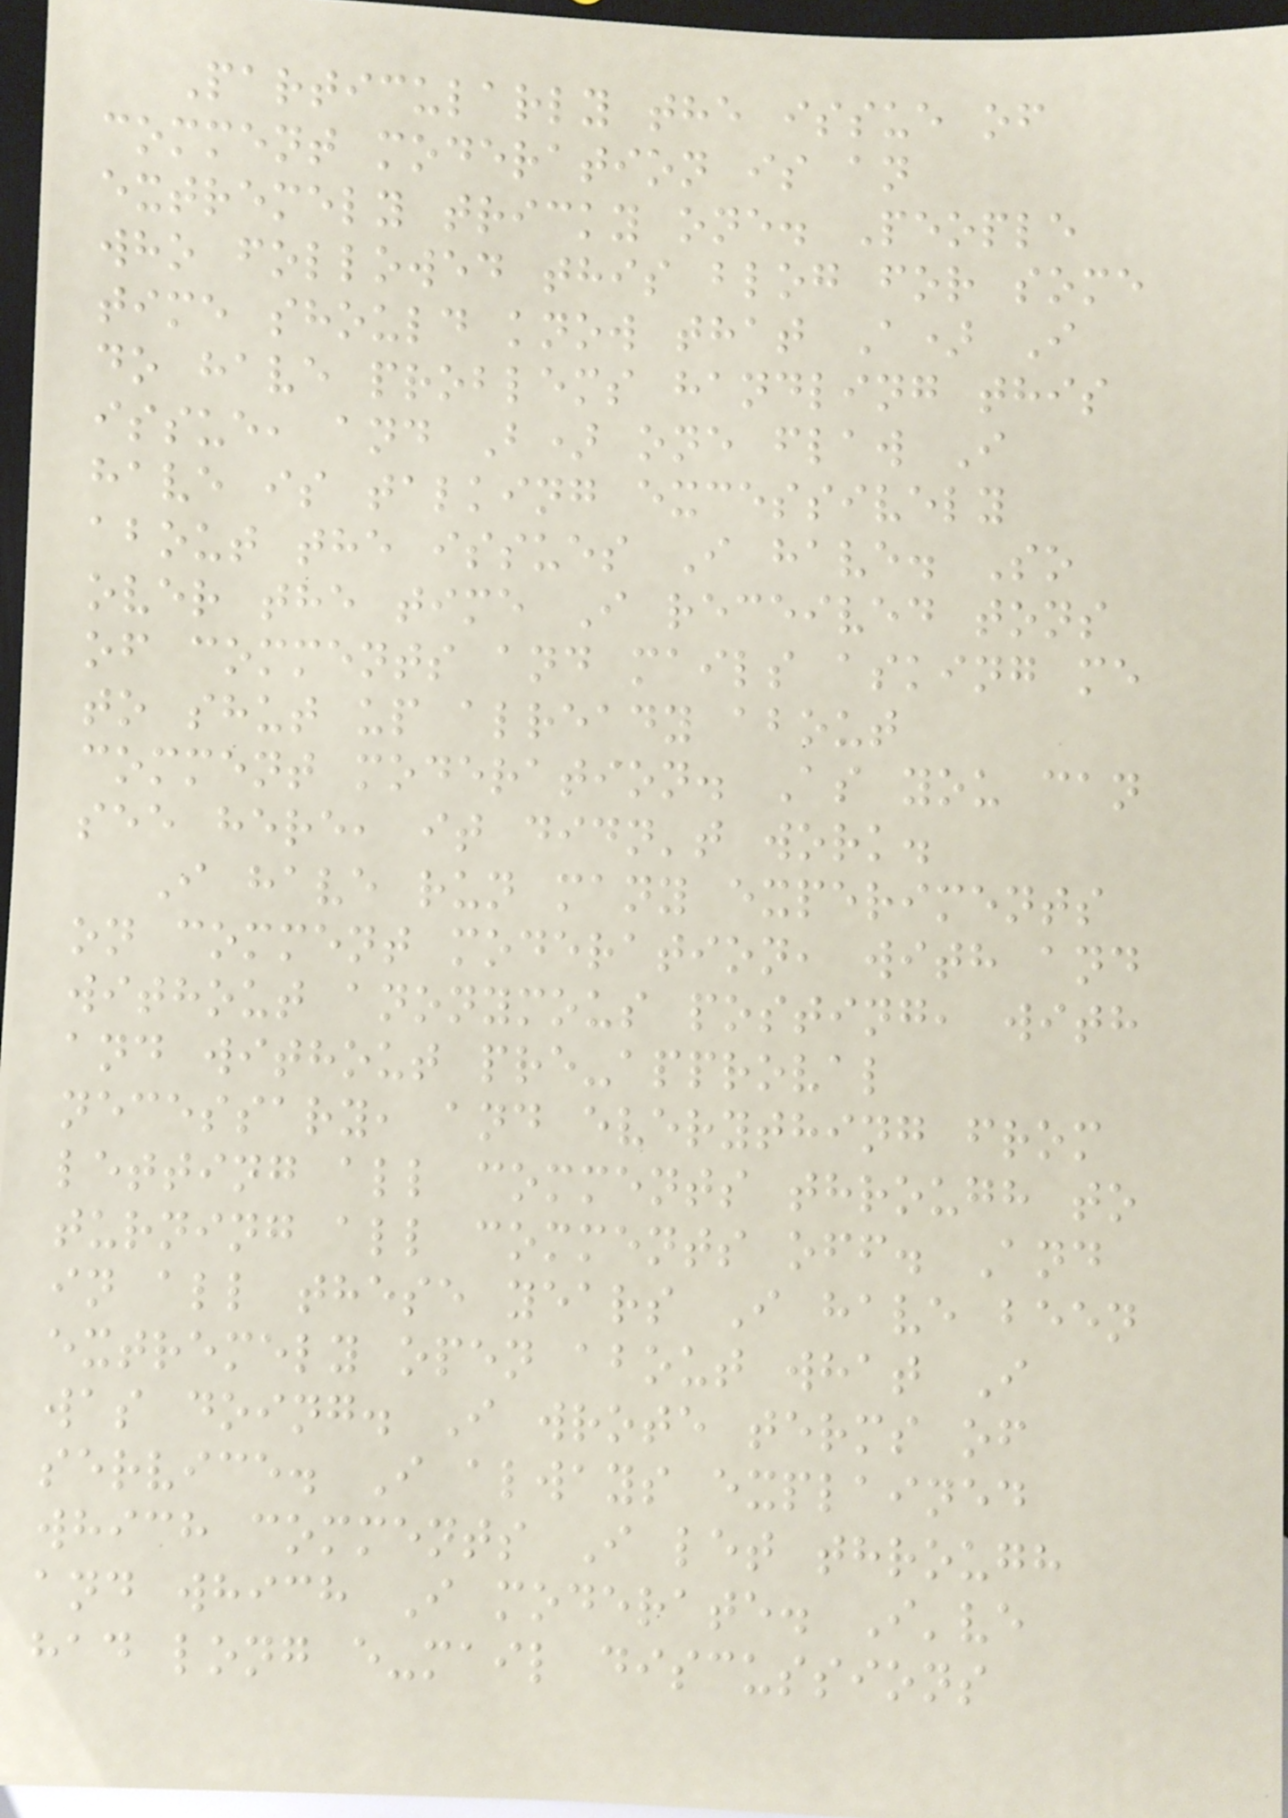Particularly the issue of
comment moderation is an
extremely tricky one. People
who followed this blog for some
time should know that A) I
do have problems handling this
issue, and B) one flaw I
have is talking excessively
about the issues I have. So
over the time I received tons
of comments and mails asking me
to shut up already about
comment moderation. As you can
see here, it didn't work.
I have run many experiments
on comment moderation, with and
without anonymous posting, with
and without pre-approval
necessary, and everything from
letting all comments through to
turning all comments off. And
in all these years I have been
extremely open about what I
was doing. I wrote terms of
service. I always explained
which comments I let through
and which I moderate. I've
had long e-mail discussions
